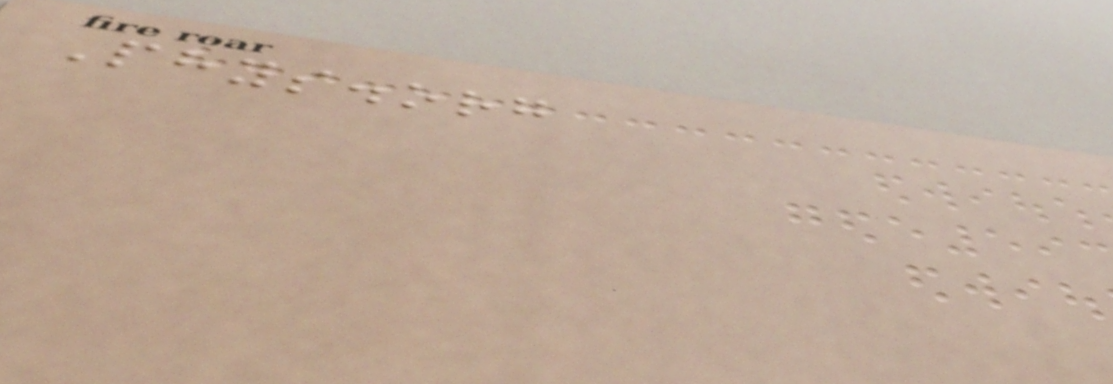Phys.org
